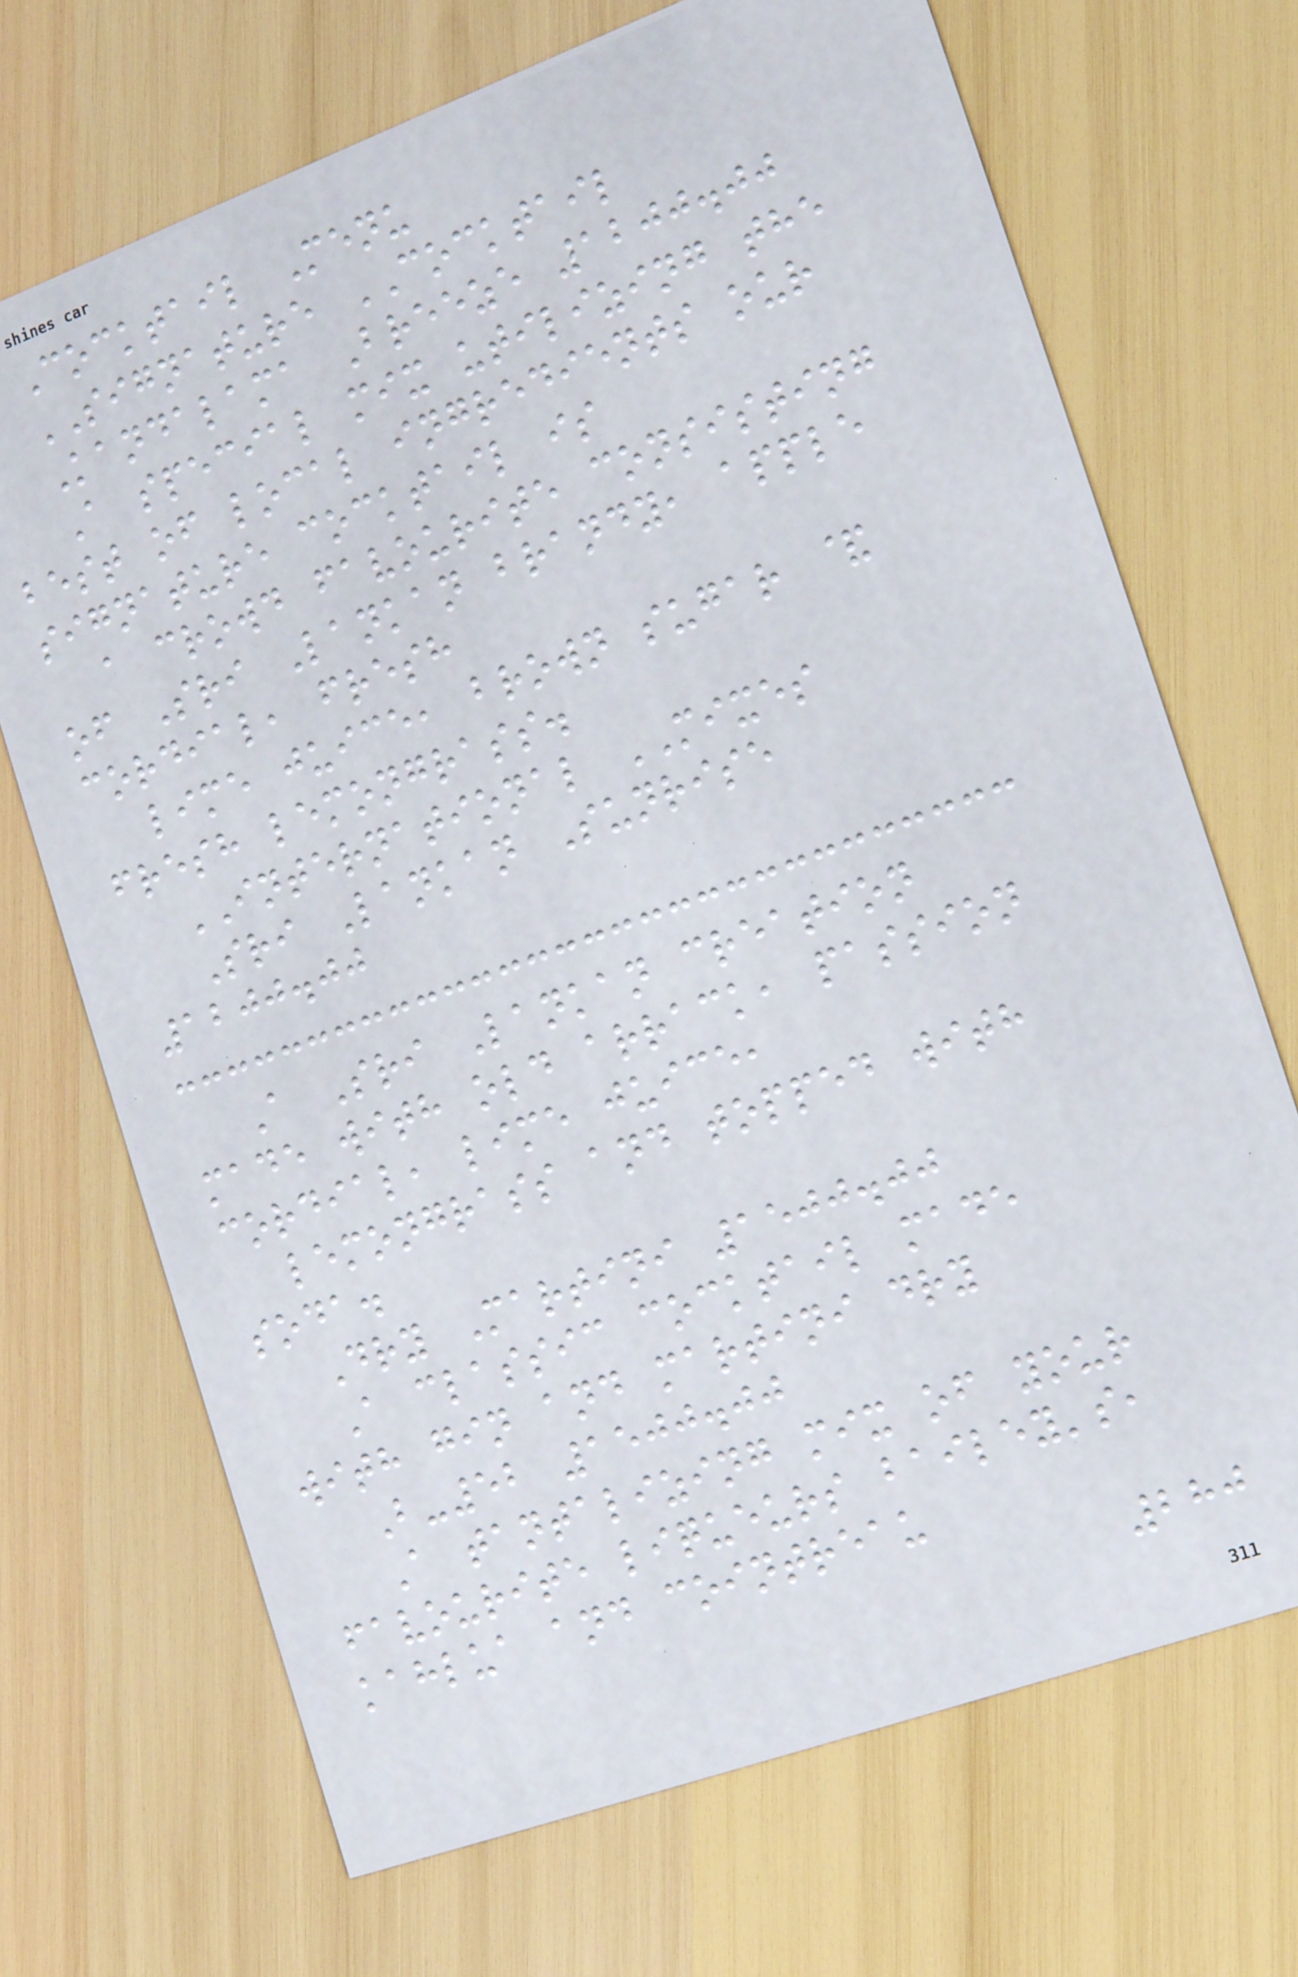Cocktail Menu
SIGNATURE COCKTAIL
Kandalama Breeze 1200.00
A special mix utilizing the
best of local ingredients our
signature cocktail is
a crowd favourite consisting
of Sri Lankan brandy, apple
cordial, fresh
lime juice, brown sugar &
fresh lemongrass.
INTERNATIONAL MIXES
Sri Lankan Sunrise
1200.00
A Sri Lankan creation
made with old arrack, passion
cordial, lime juice,
lemongrass and topped with
soda.
Dry Martini 1500.00
A classic cocktail made
with gin and martini dry
B-52 1500.00
A tantalizing mix of your
favourite liqueurs bailey's,
kahlua and cointreau
280
